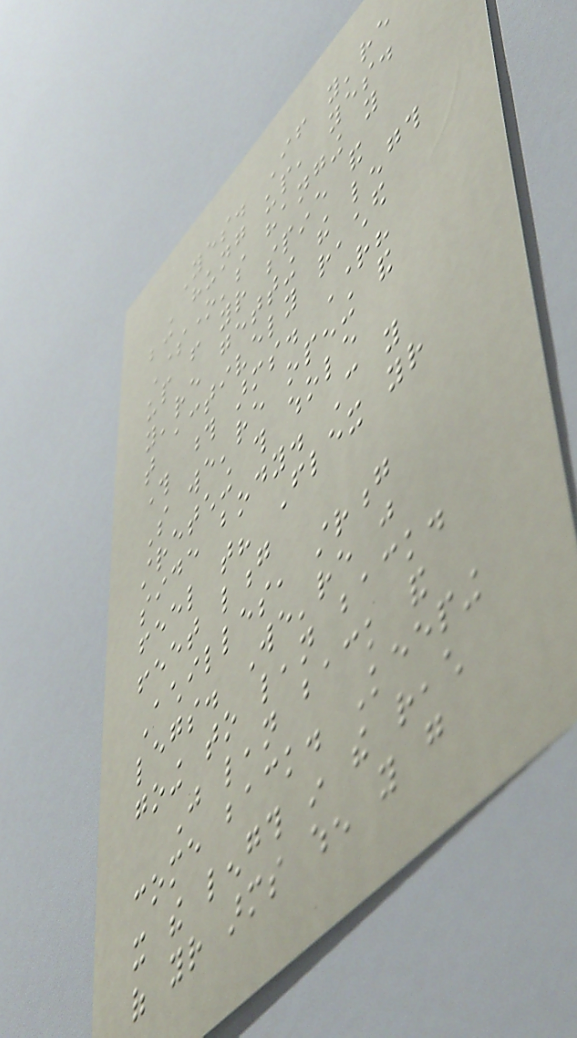Yes. If you're
being hung up, yes.
Someone's hanging you
up from your spine and
you're getting the length
that actively reached
through those arms. Right?
So we're opening and
stretching this whole
side body. Can you
feel that? Flex your
feet long
Achilles, strong
legs. We're just
going to lean back.
Just lean back and
come back. Keeping
it the length in the reach
of your arms when you go
